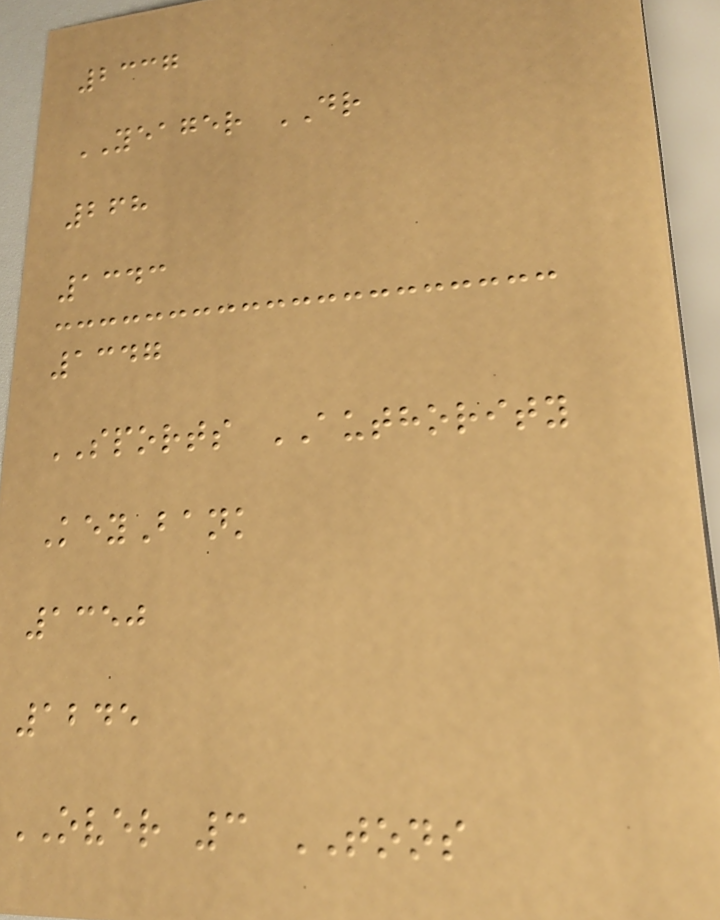2337
YEAGER DR
268
1343
1347
SPORTS AUTHORITY
KeyBank
1350
1245
OVER 3 TONS
